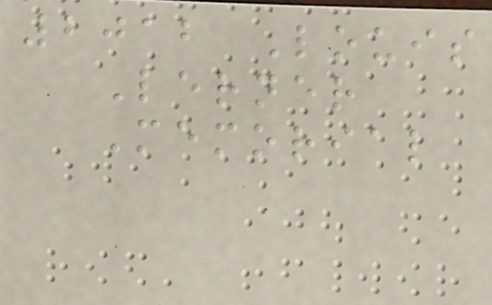2012 Louis
Lerner
Memorial
